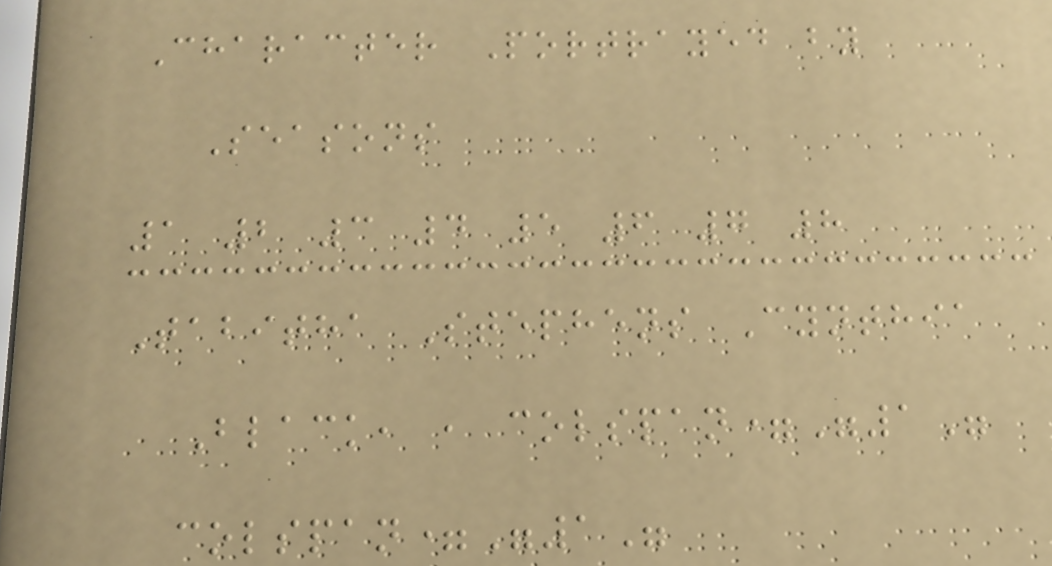Character Portrayed by
Seasons
1 2 3 4 5 6 7 8
Tabitha Stephens Cynthia
Black, , colspan="1"
colspan="1"
